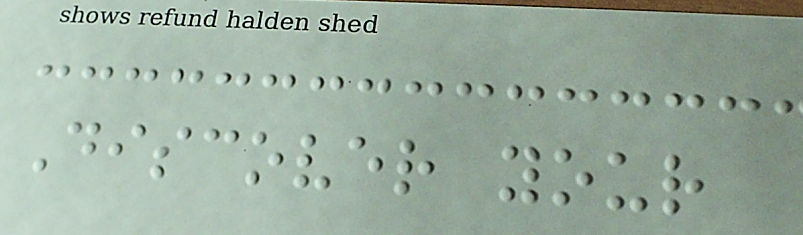Discover your
